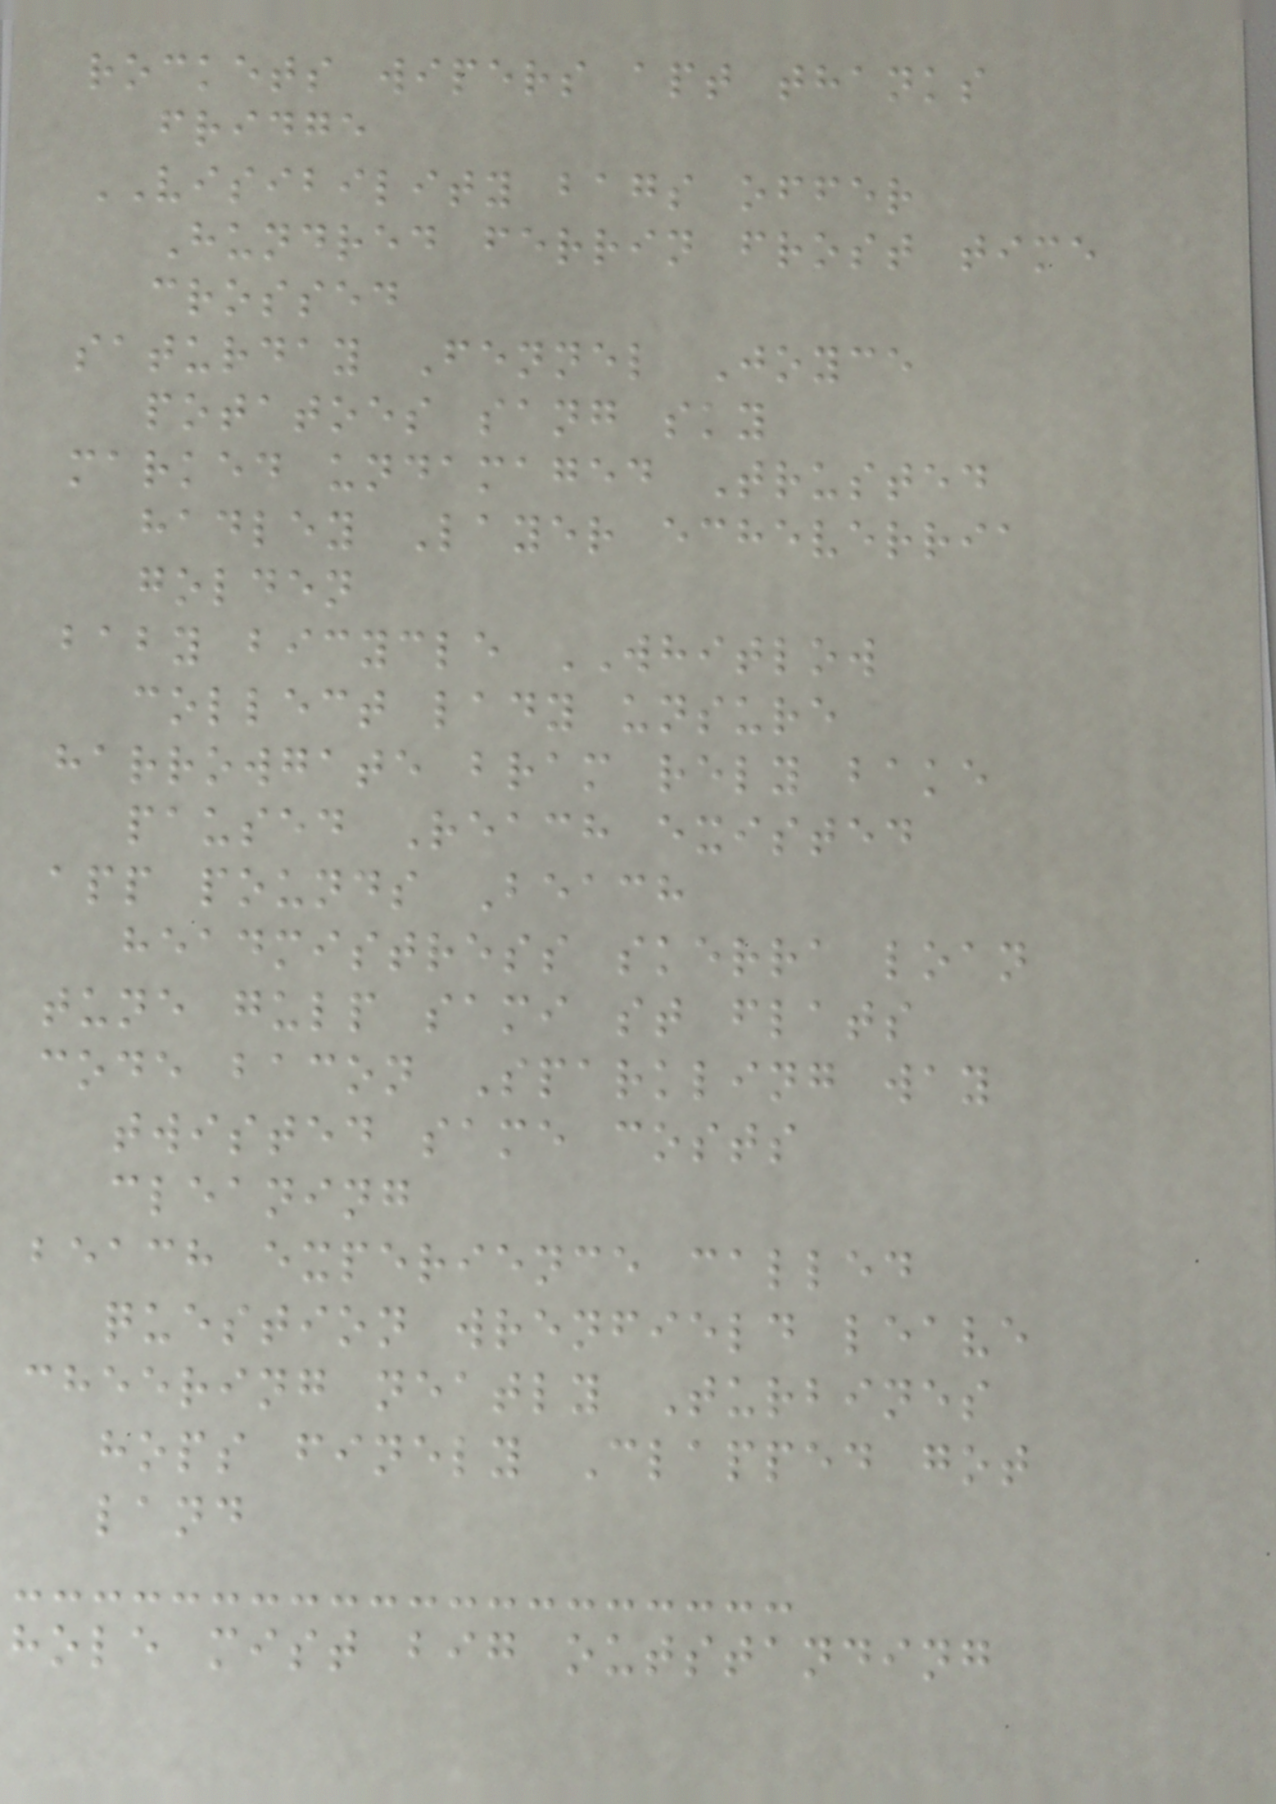rockets wipers apt thanks
fridge
VISIBILITY bags offer
Hundred ferrin frost time
crossed
saturday Fennel Joyce
potatoes sang sky
marked undamaged Trusted
hadley Layer echeverria
golden
baby bicycle WHITLOW
collect lady unsure
harrowgate bram rely bake
paused Reach existed
app pounds Beach
headmistress skerra loan
tune gulp sami st flats
code bacon Sparkling way
twisted same costs
cleaning
beach experience called
question wrenfield leave
cheering neatly Turbines
hops finely Clapped got
land
hole mist big outstanding
